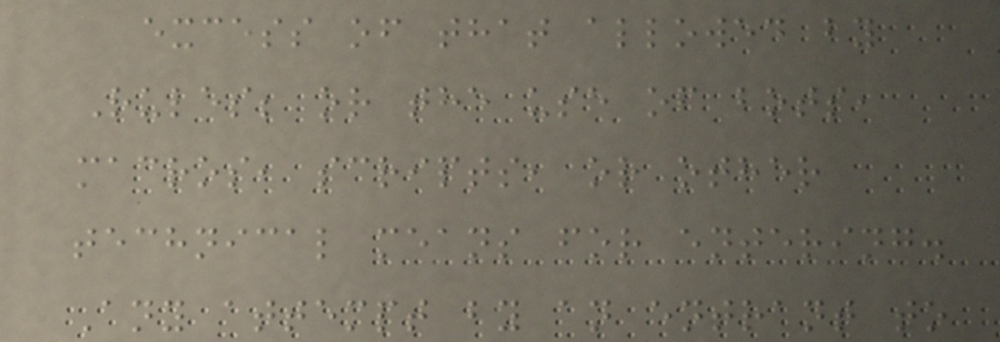excess of that allowed by
Rules; or the use of bots,
macros, scripts, or other
technical means for entering.
Any attempt by an entrant to
